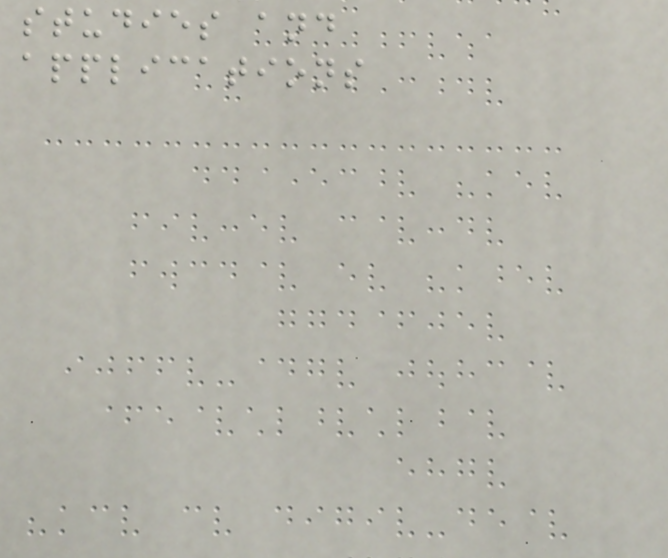studies and
applications
